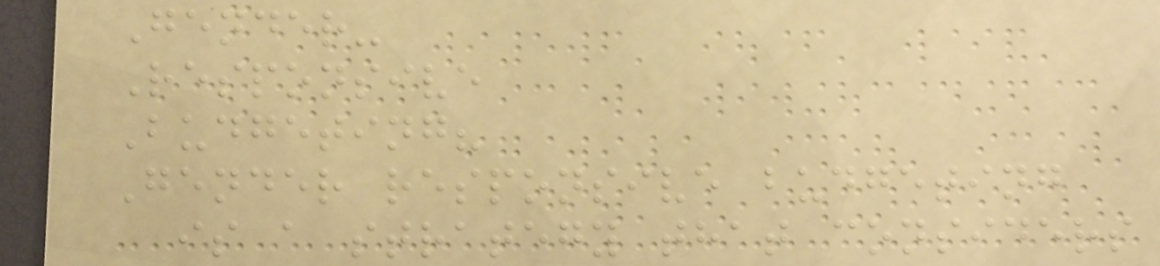Gender-
Responsive
Budgeting?
Gender responsive budgeting
is a strategy that considers
